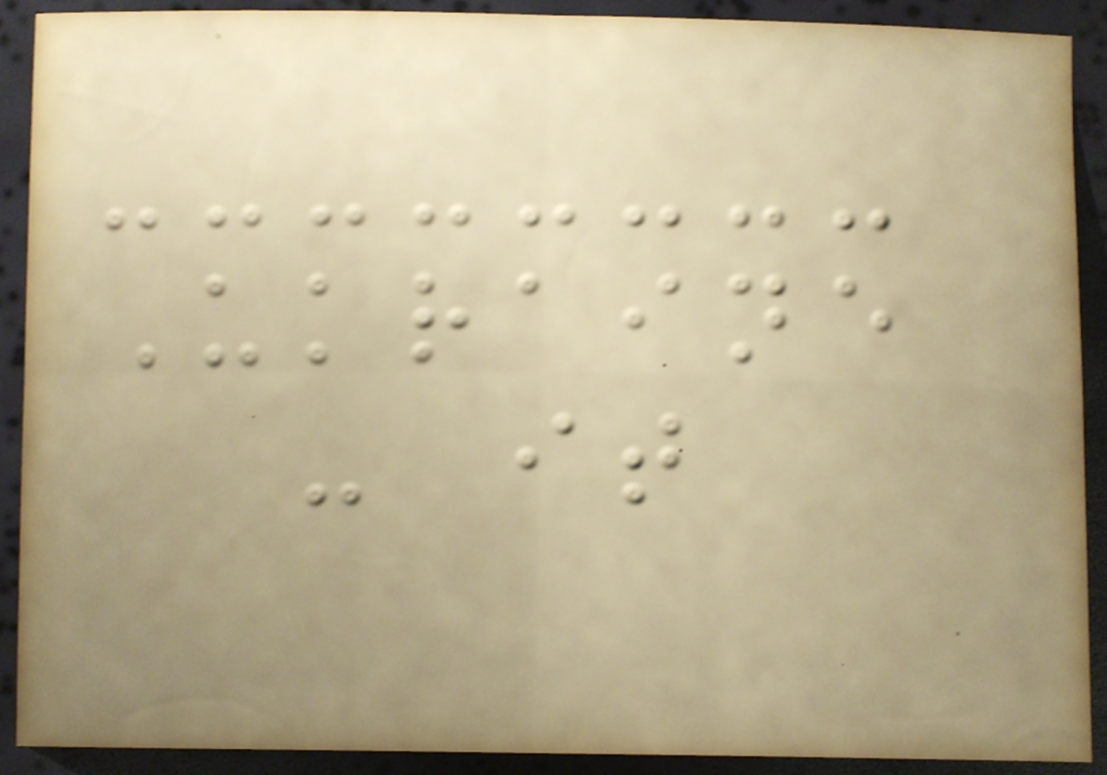Ukraine
- it
